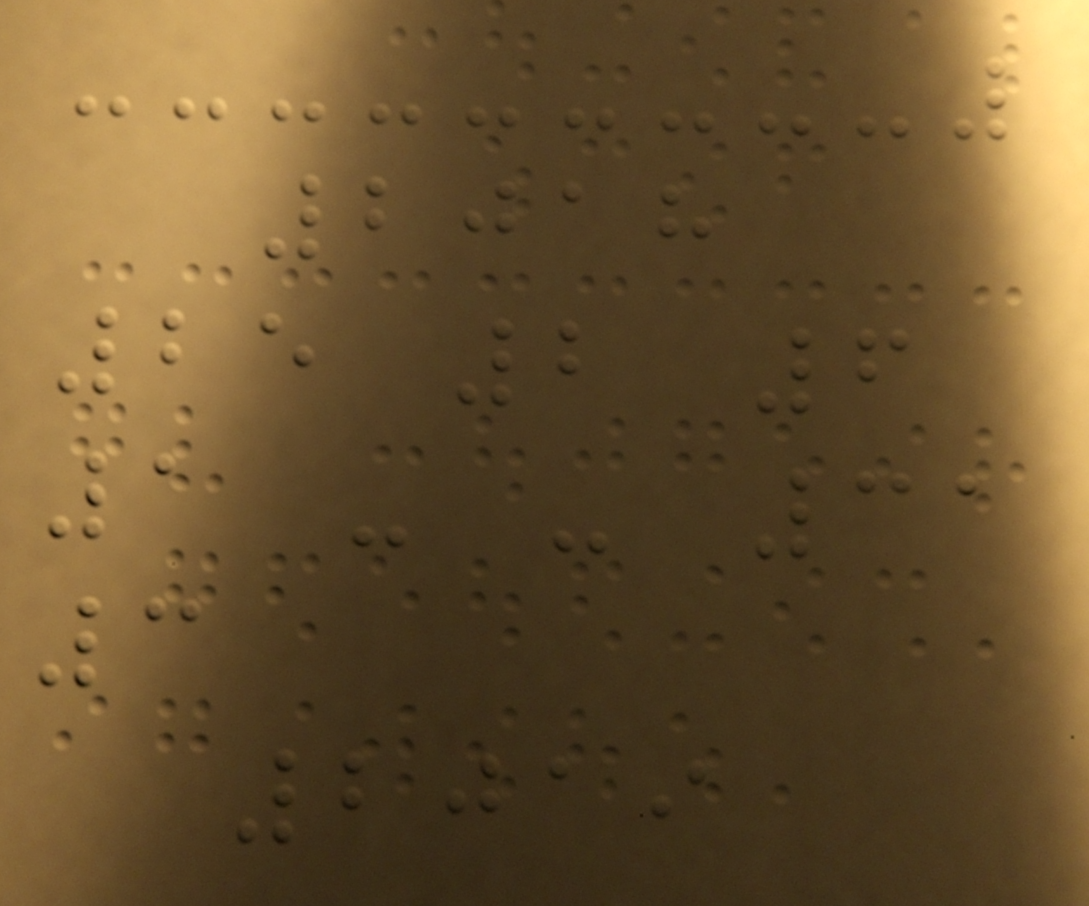2018
25 2 6
1 - - 31
3
2019
